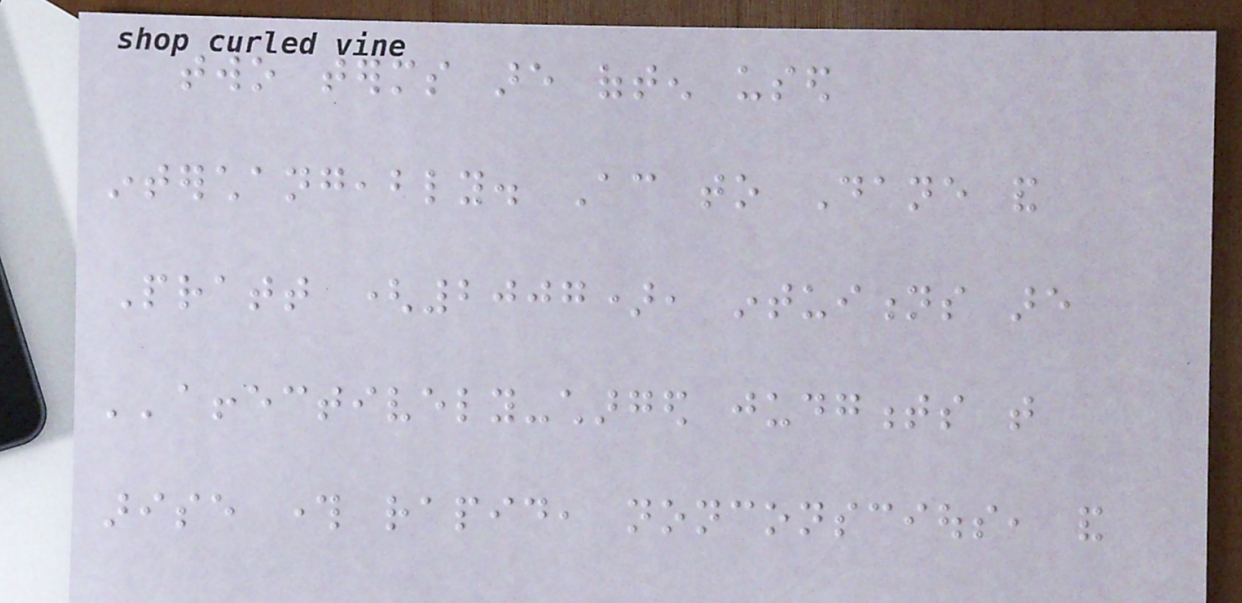two terms are often used
interchangeably. According to Dane and
Pratt (2007), intuitions are
''affectively-charged judgments that
arise through rapid, nonconscious, and
